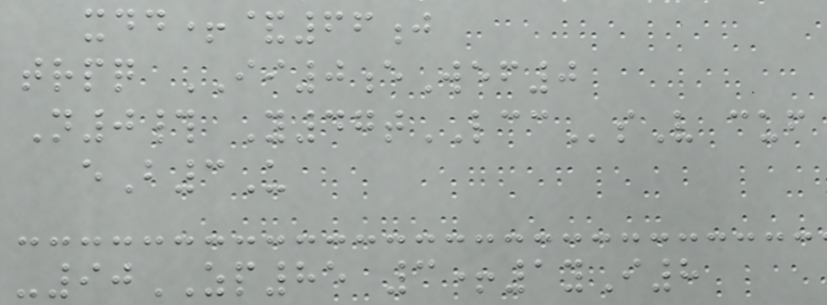xdd+&66j
trpq II0eWef0
N0# Y47tLCCsV cuf
eB3U
-90ZP85 3+1yI8
